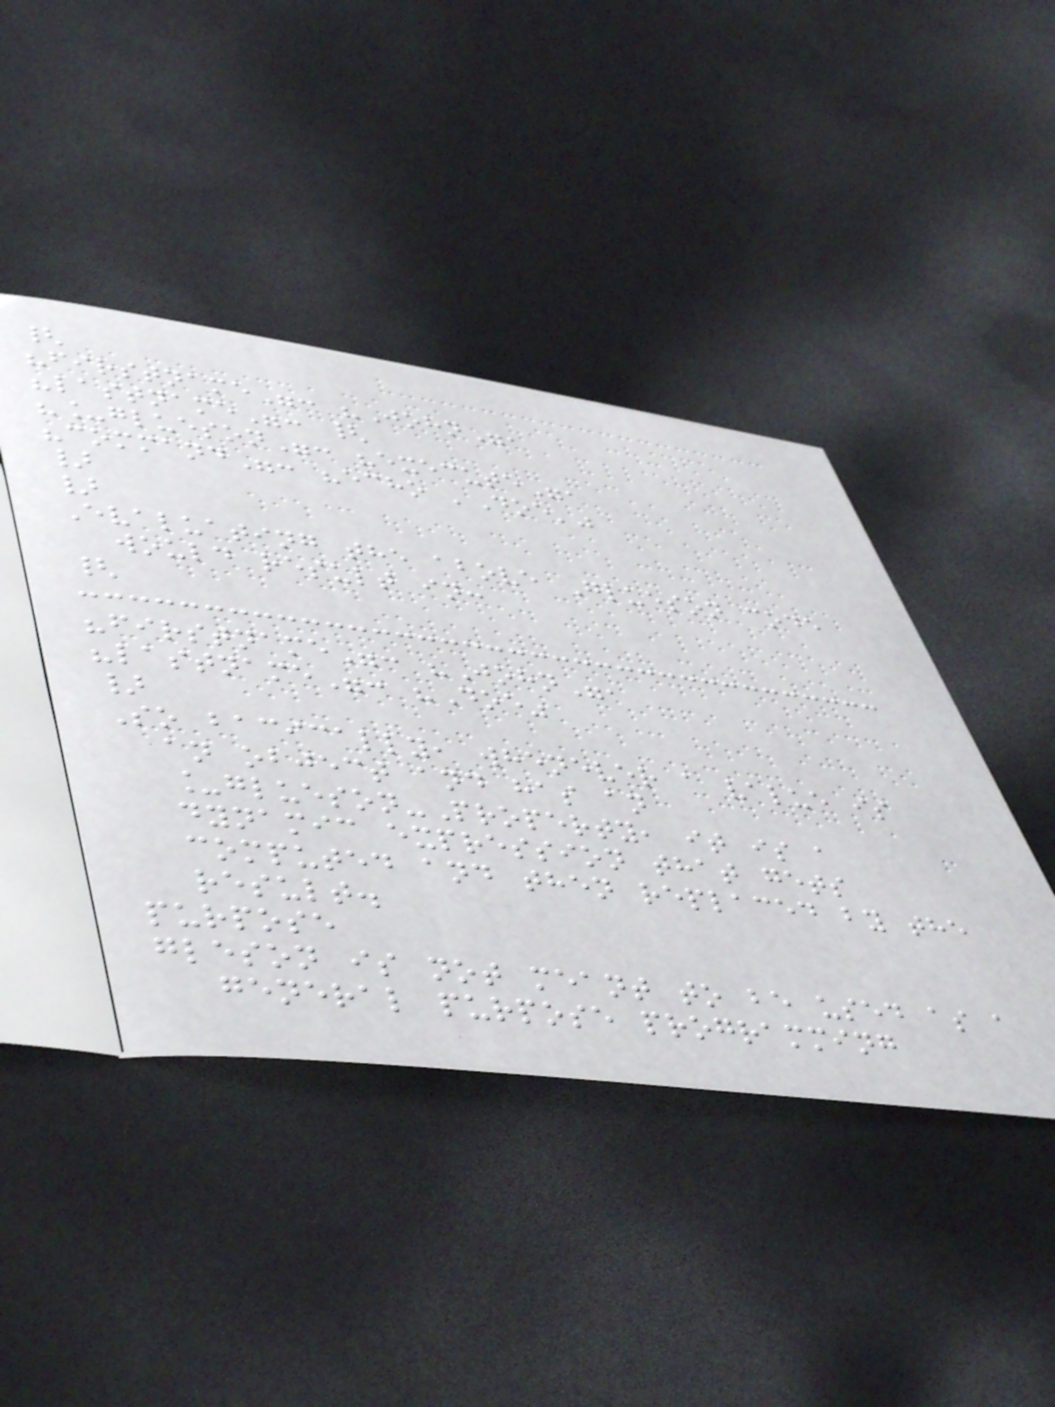{
"firstname": "John",
"lastname": {
"_glueson": "execute",
"command": "echo 'Doe'"
}
}
Evaluating the above Glueson code
would result in:
{
"firstname": "John",
"lastname": "Doe"
}
So bacically, whenever a value is
an object and has an
_glueson-Property, it is a
dynamic expression that gets
computed and then replaced by the
result.
purpose
gleson is not meant to be used as a
general purpose programming
